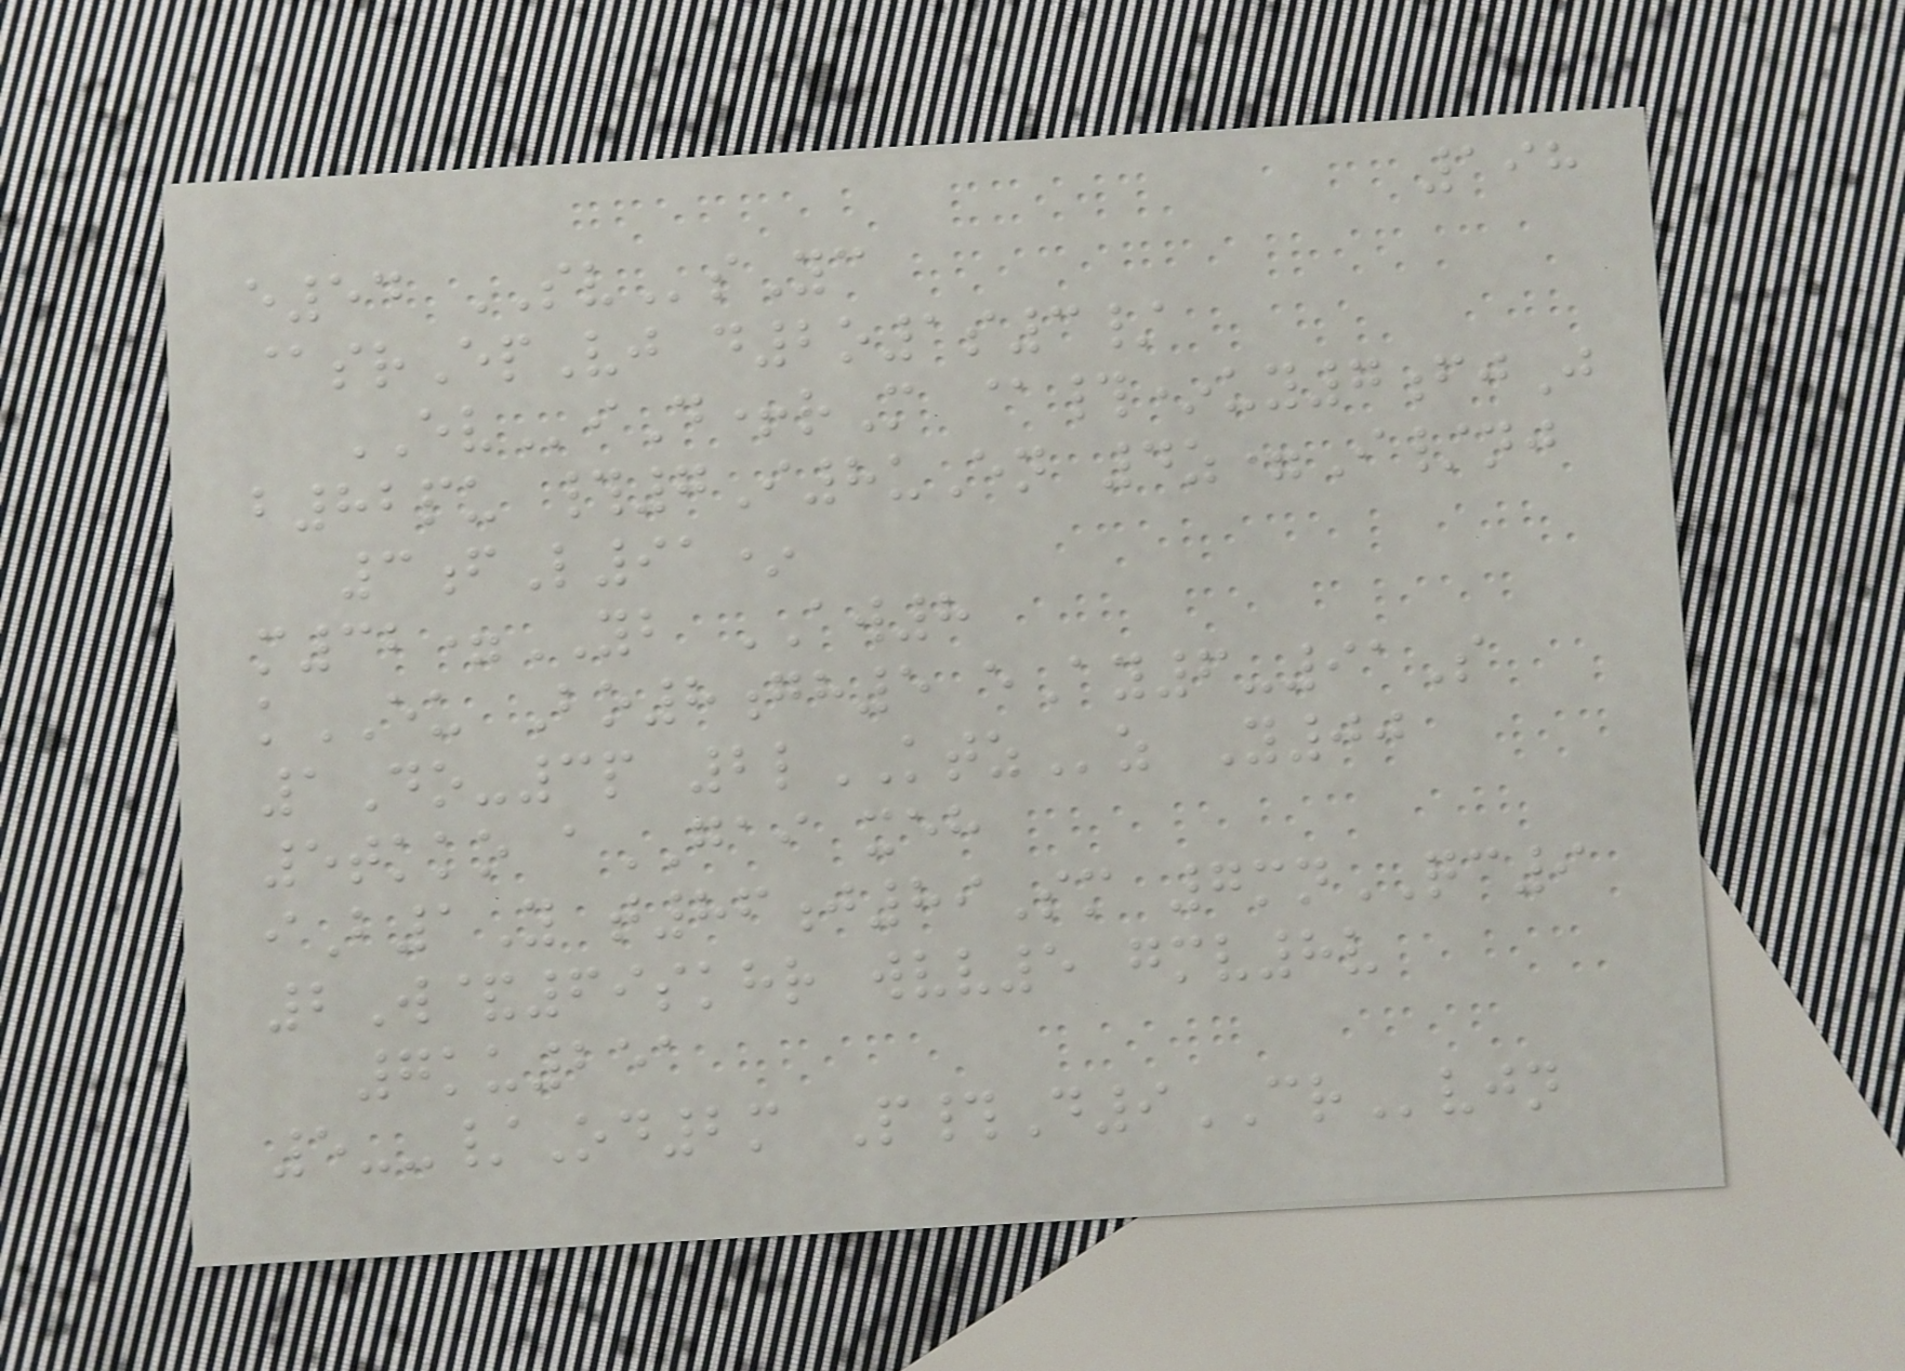198
e54 SVsYc
@srEpVj d2o1s3/
EViD+rM @#*uy7fjJ
b82pu #7I8uEn 4z=I/nj
3fL91*
m32=YB AW8
kEU Bo8gh5 eAy6-91S
1Do-3p 2lKTZz Y00
5tkko aGAI xeh
iB1Y t86j89Sm 7mnQC9
2W&69skhr wvv5 gmv8v
7ku251
5--/Od2m P#D9CRvjn
